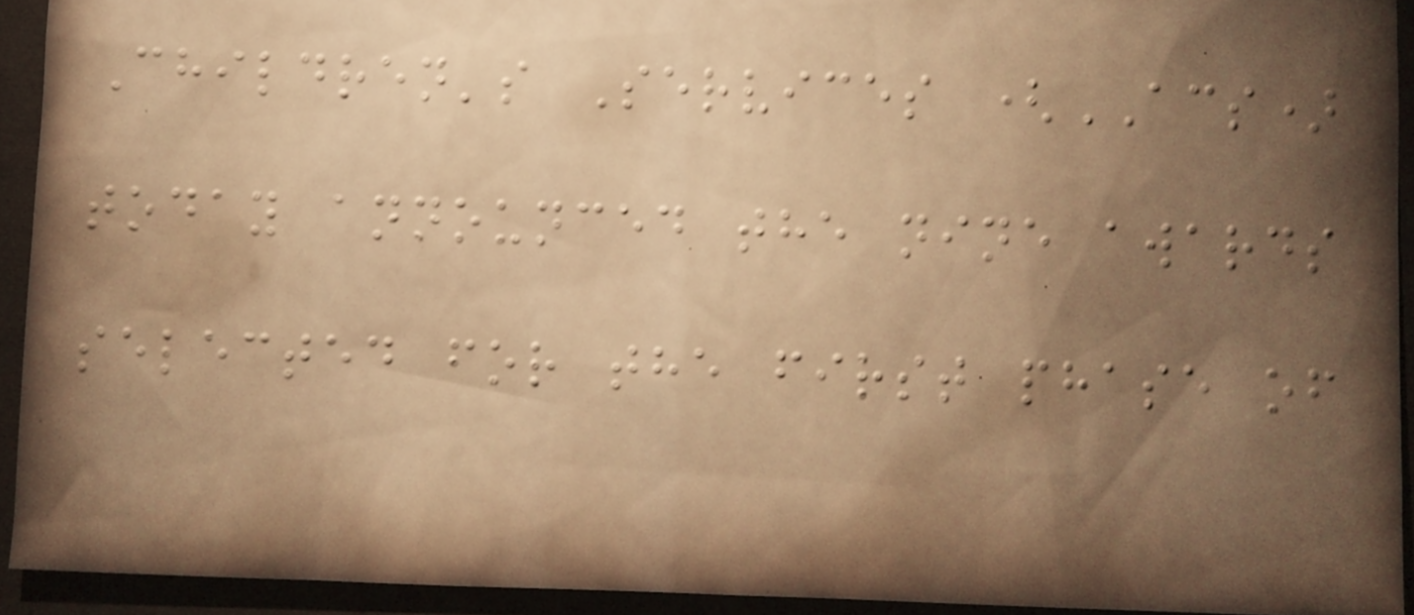Children's Services (ACS)
today announced the nine awards
selected for the first phase of
